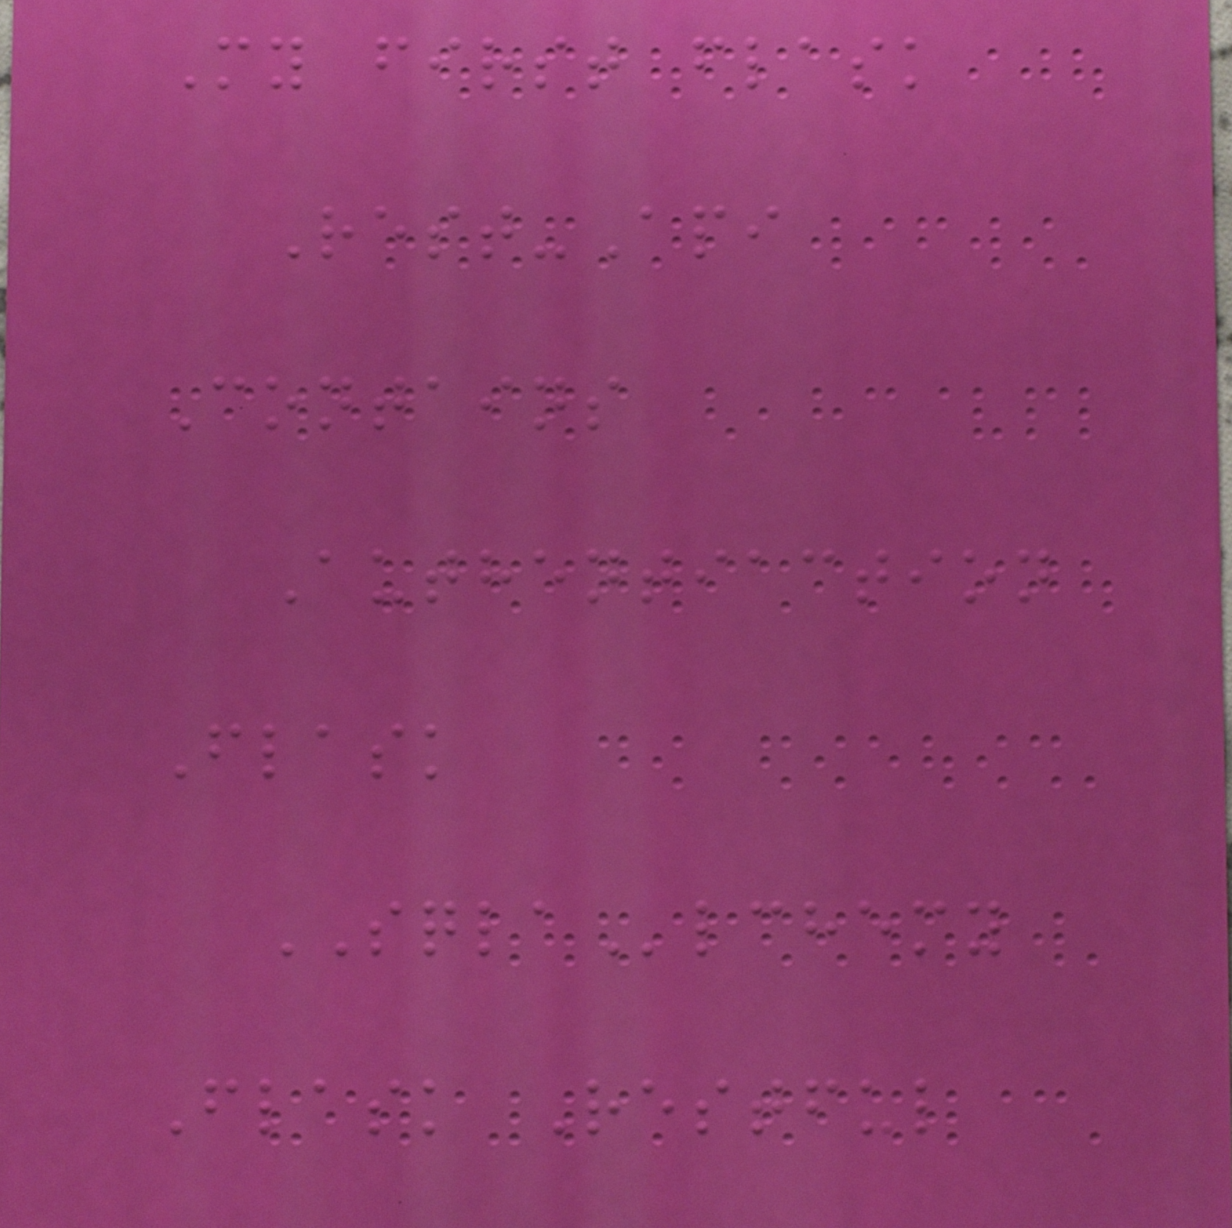My first flask
Rest-Api
Contains
Authentiaction
Flask
SQLAlchemy
Flask Restful
